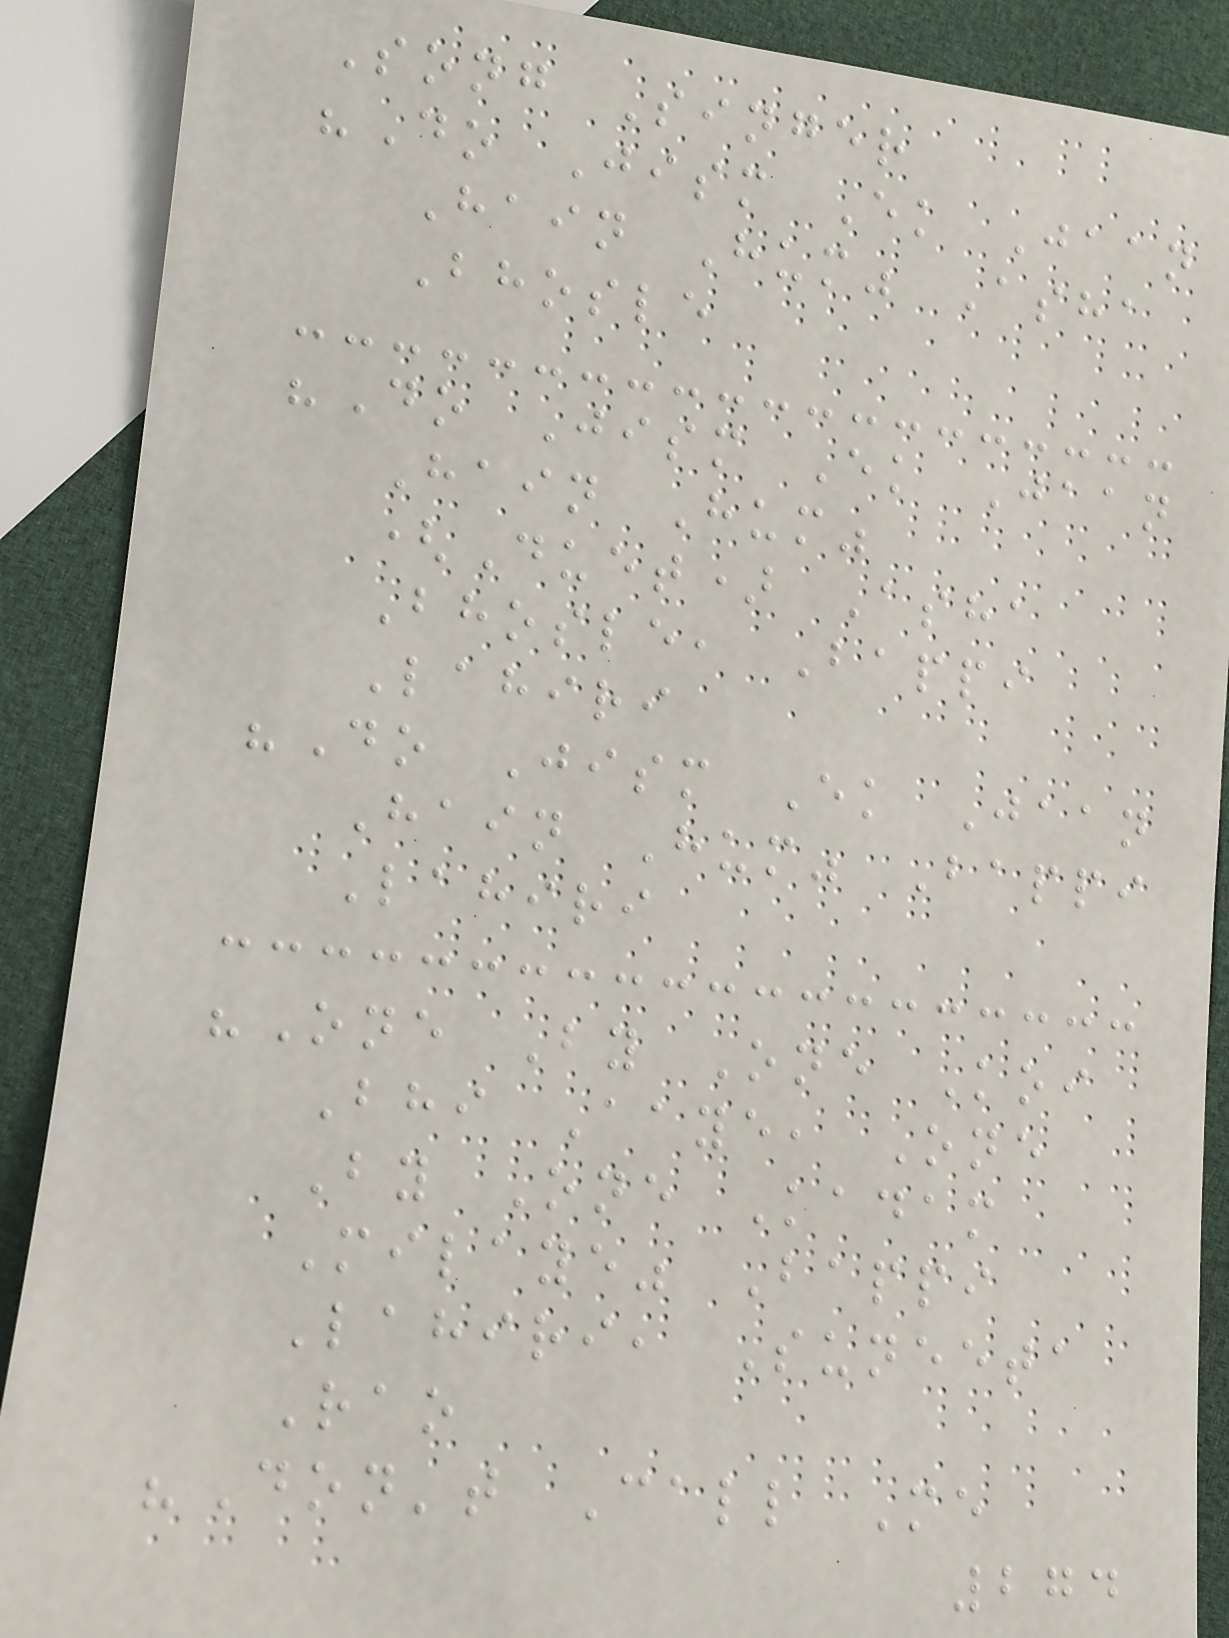Song Singer
"Do Jism Ek Jaan
Hain Hum" Asha
Bhosle
"Do Jism Ek Jaan
Hain Hum"
(Duet) Asha
Bhosle, Bappi
Lahiri
"Do Jism Ek Jaan
Hain Hum" Bappi
Lahiri
"One By One Koi
Bhi Aaye, One
By One Kadam
Milaye" Bappi
Lahiri, Suneeta
Rao
"Don't Call Me
274
